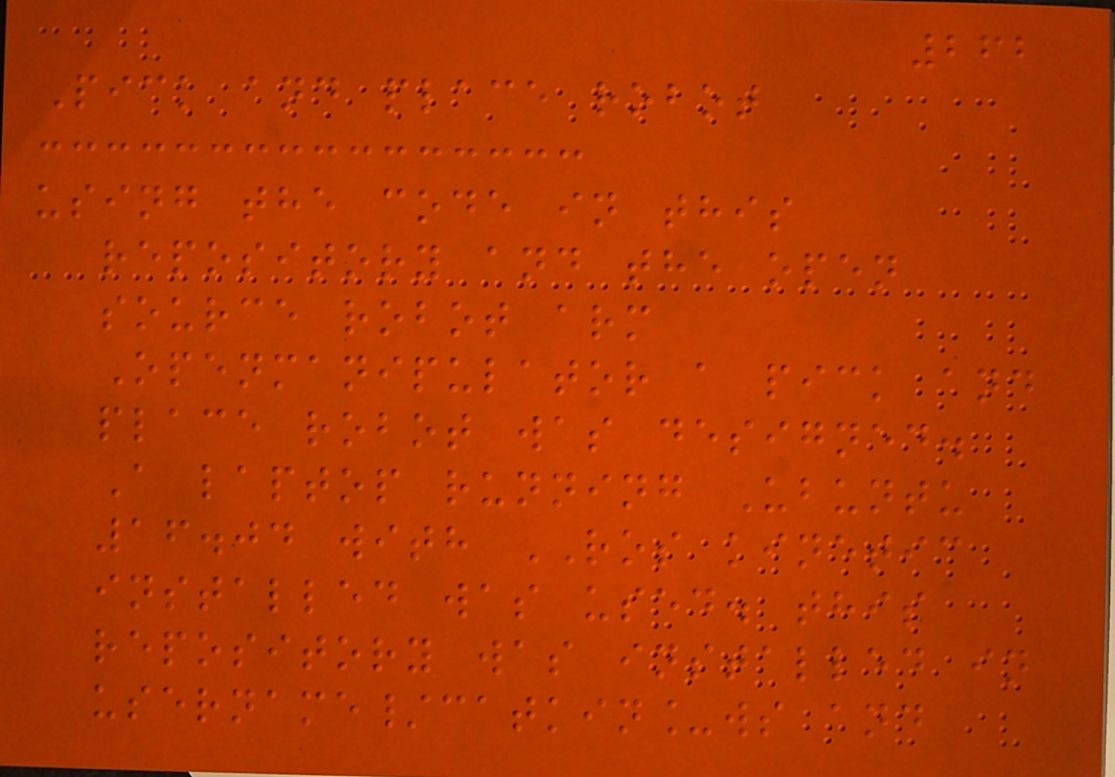262
Pick and place robot
using the code in this
repository and the open
source robot arm
Openmanipulator a pick and
place robot was designed.
A laptop running Ubuntu
16.04 with ROS kinetic
installed was used. this
repository was installed in
username/catkin_ws and
